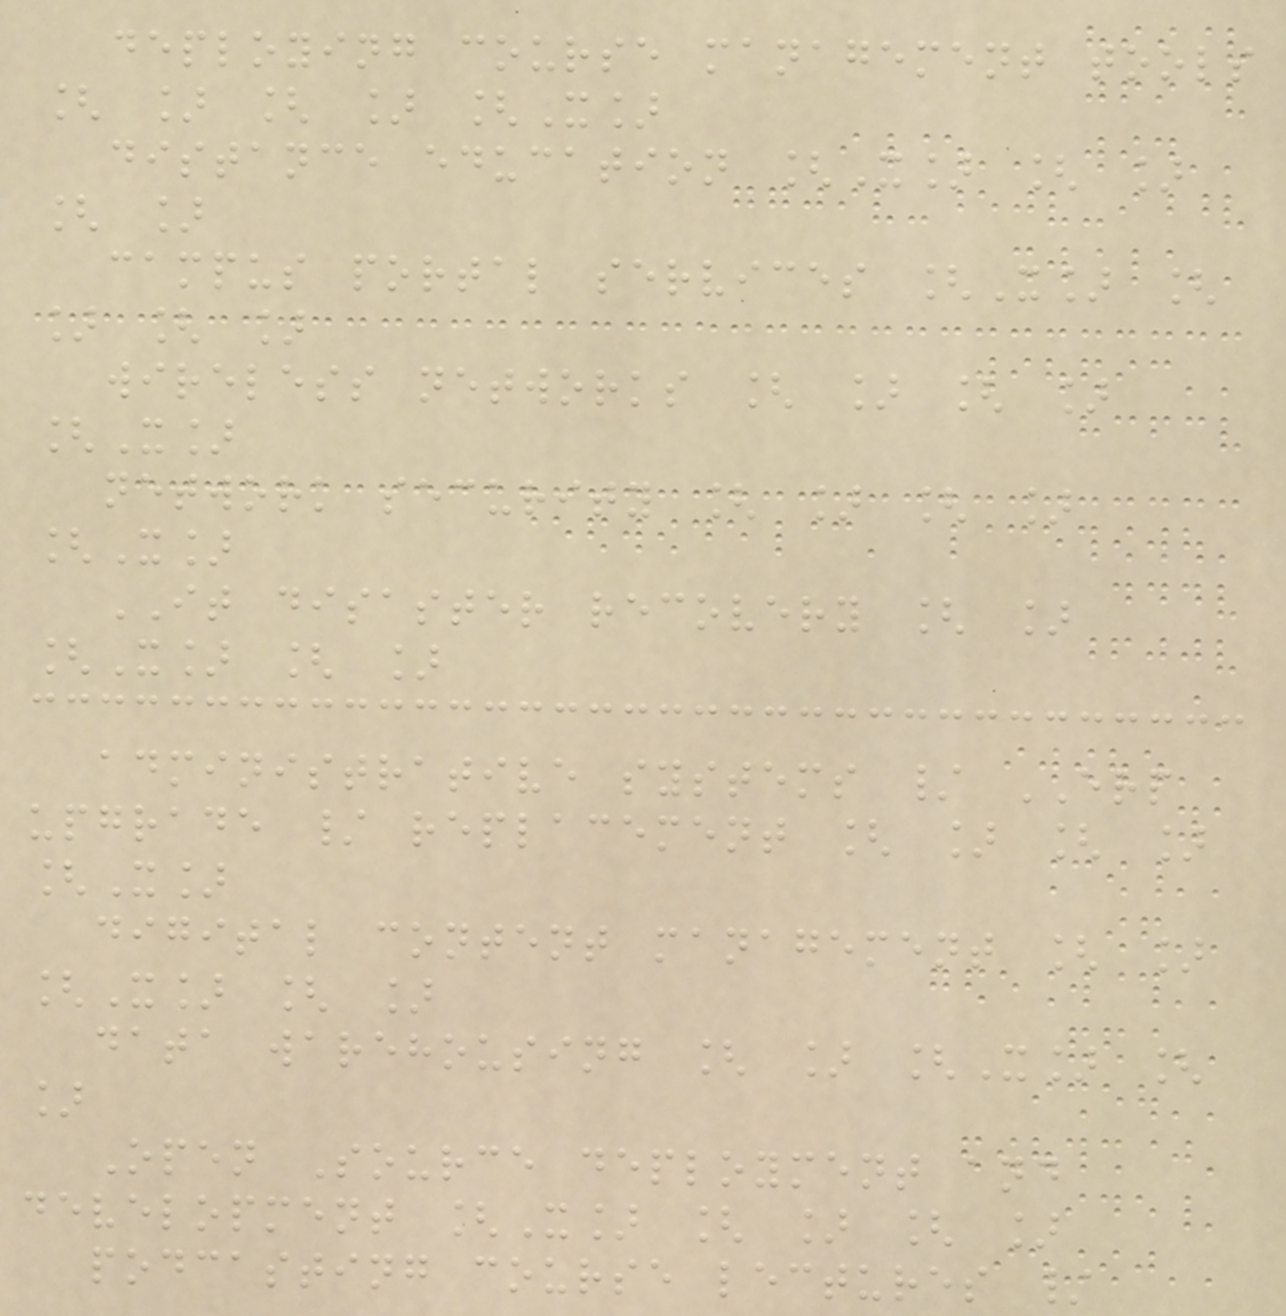deploying course management tools
[ ] [ ] [X]
distance education [X] [ ]
[ ]
campus portal services [X] [
] [ ]
wireless networks [ ] [ ]
[X]
network security [ ] [ ]
[X]
IT disaster recovery [ ]
[X] [ ]
administrative systems / ERP
upgrade / replacement [ ] [ ]
[X]
digital content management [ ]
[X] [ ]
data warehousing [ ] [X] [
]
Open Source deployment and
development [X] [ ] [ ]
podcasting course lectures /
